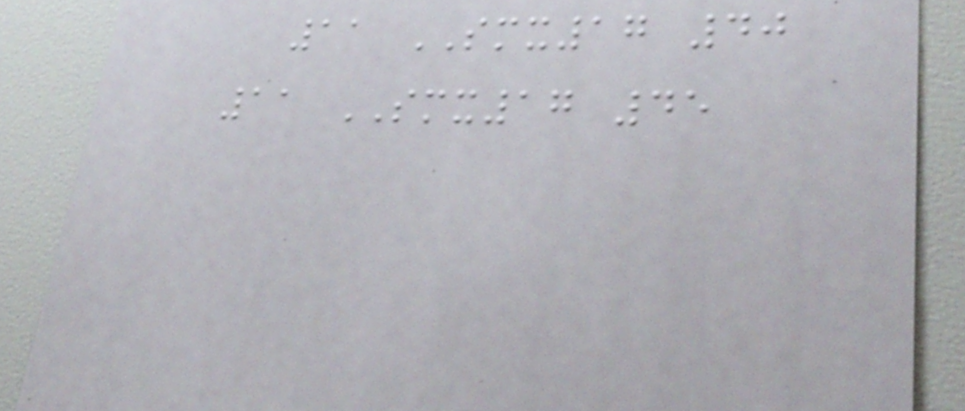11 SMX17 40
11 SMX17 45
